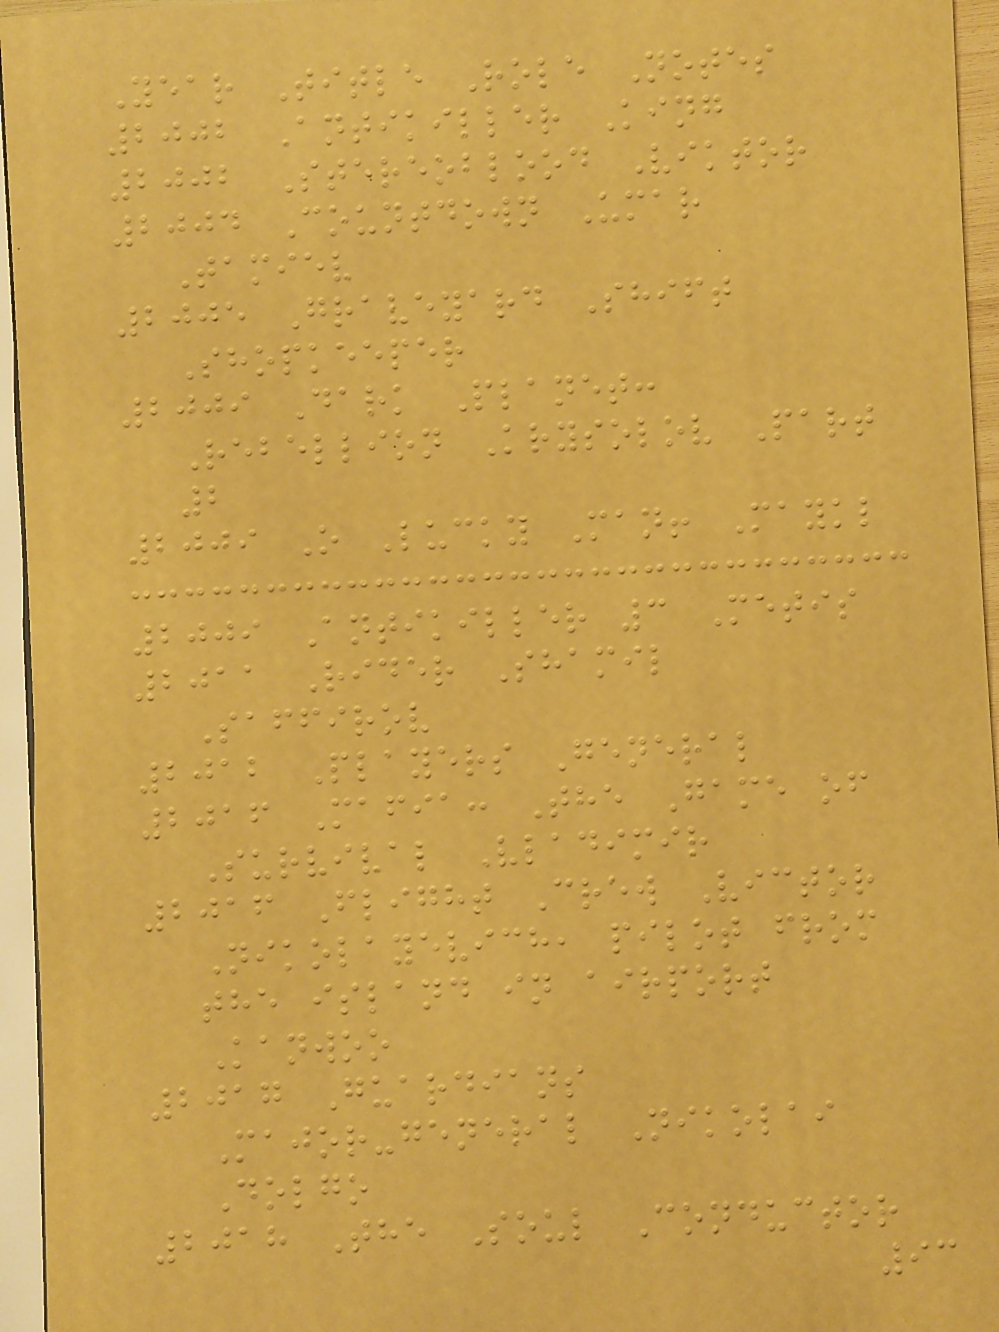Year Title Role Notes
2002 Antikiller King
2002 Stereoblood Viktor
2004 Countdown Umar
Tamiev
2005 Graveyard Shift
Shopkeeper
2009 Dark Planet:
Rebellion Krysolov Part
2
2009 O Lucky Man! Maykl
2009 Antikiller 3 Metis
2011 Rider Shamil
Saffirov
2012 Players General
2016 Mafia: The Game of
Survival Vladimir
2016 Flight Crew Victor
Nikolayevich, pilot from
the island in airport
Kanwoo
2017 Guardians
Major-general Nikolai
Dolgo
2018 The Soul Conductor
93
